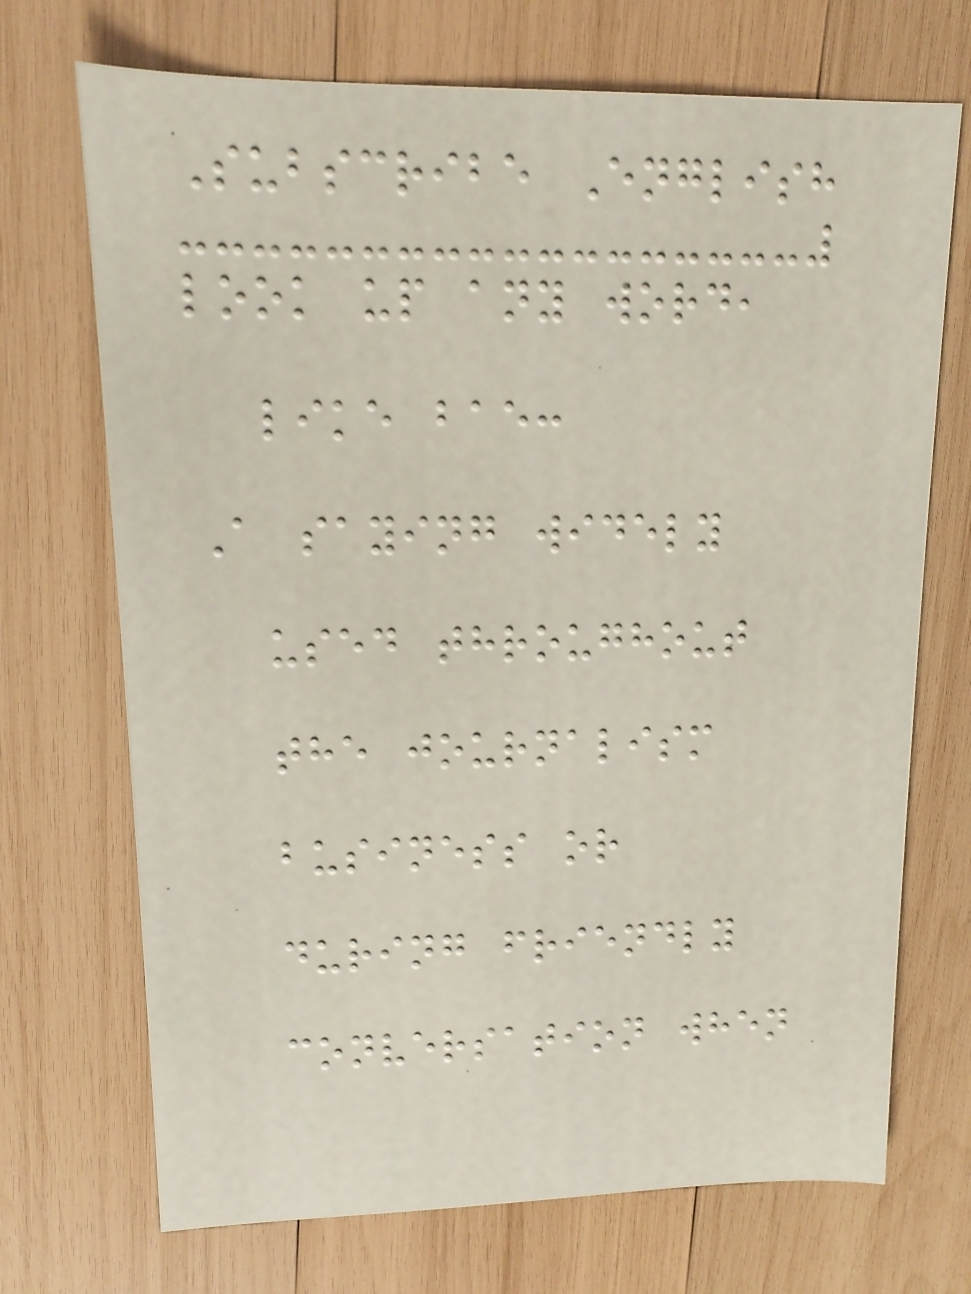Subscribe English
look up any word,
like bae:
A saying widely
used throughout
the journalism
business or
during friendly
conversation when
